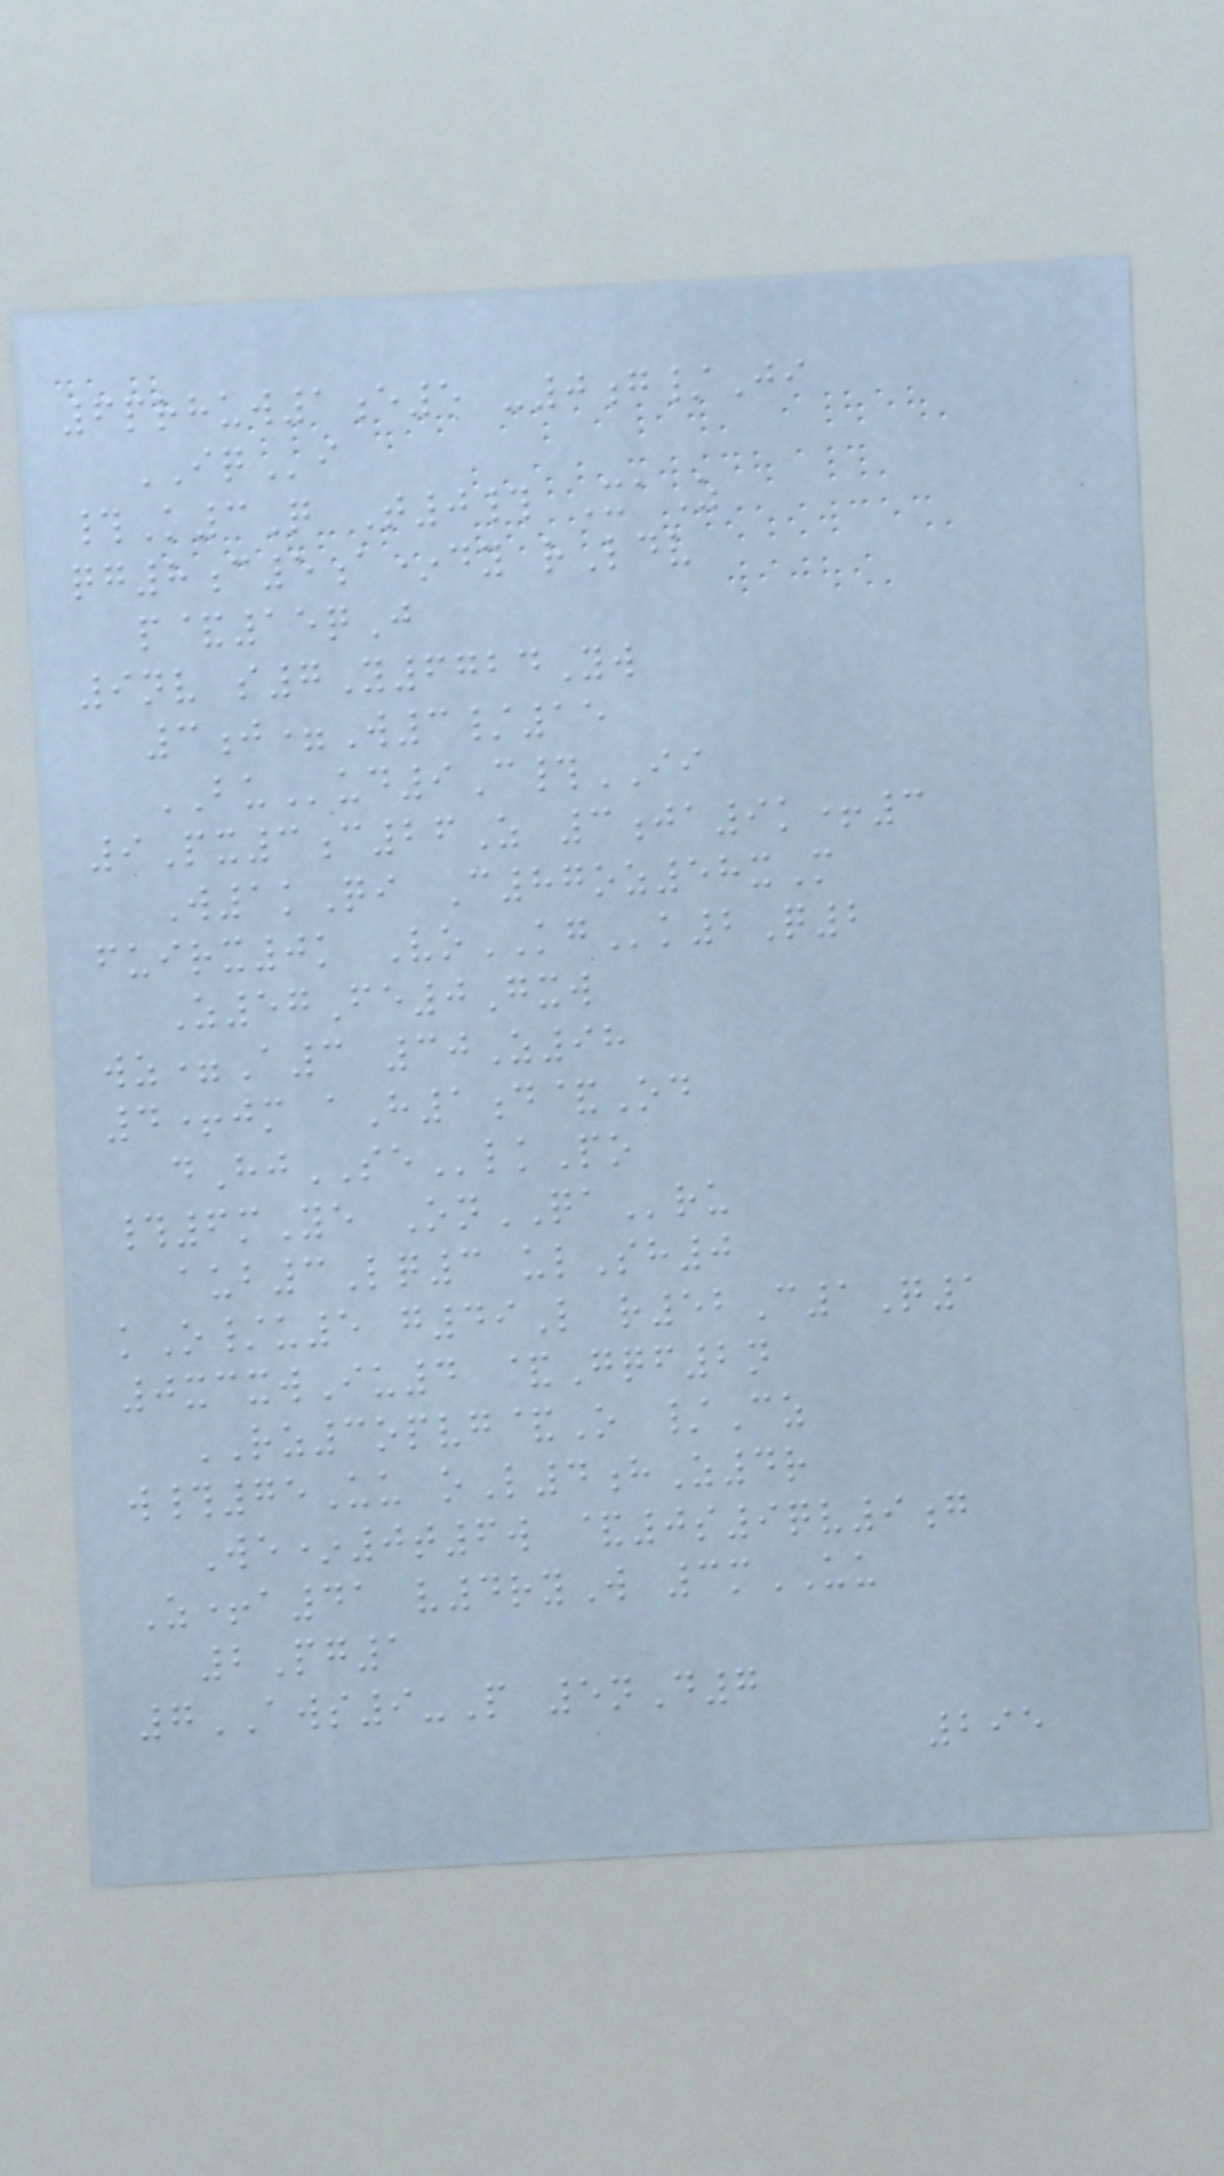6prhuw1e5 -0g/Ji
IQi
#K3Q T0# XaZ
qg8c5a*dy rLdv
p&15qJ
9nv s7Y6724Yw
3j=W3/15
BUud9C#II
9Px3c26Z 3ja9k+3
W1kQi C87oz58xM
fuirx0k VoKGk2Q2
Z57Fe0Gxw
wz=A3 30Z98
4+jm aH1d&Od
dHjSElkPo
#6mYe OnQAru
aub3Lq3 ulSh0
kO/u5 g49L r52C1Q1
0xcxwIu4 &Gqf2n
RZ3opvg&O /Cz
w#75Uu oL4hZ4r
We*0t6w &0s9qv9g
Z+a41 v4ryW 3mUU
2Pg1
7AWS9-P 5nD7
295
